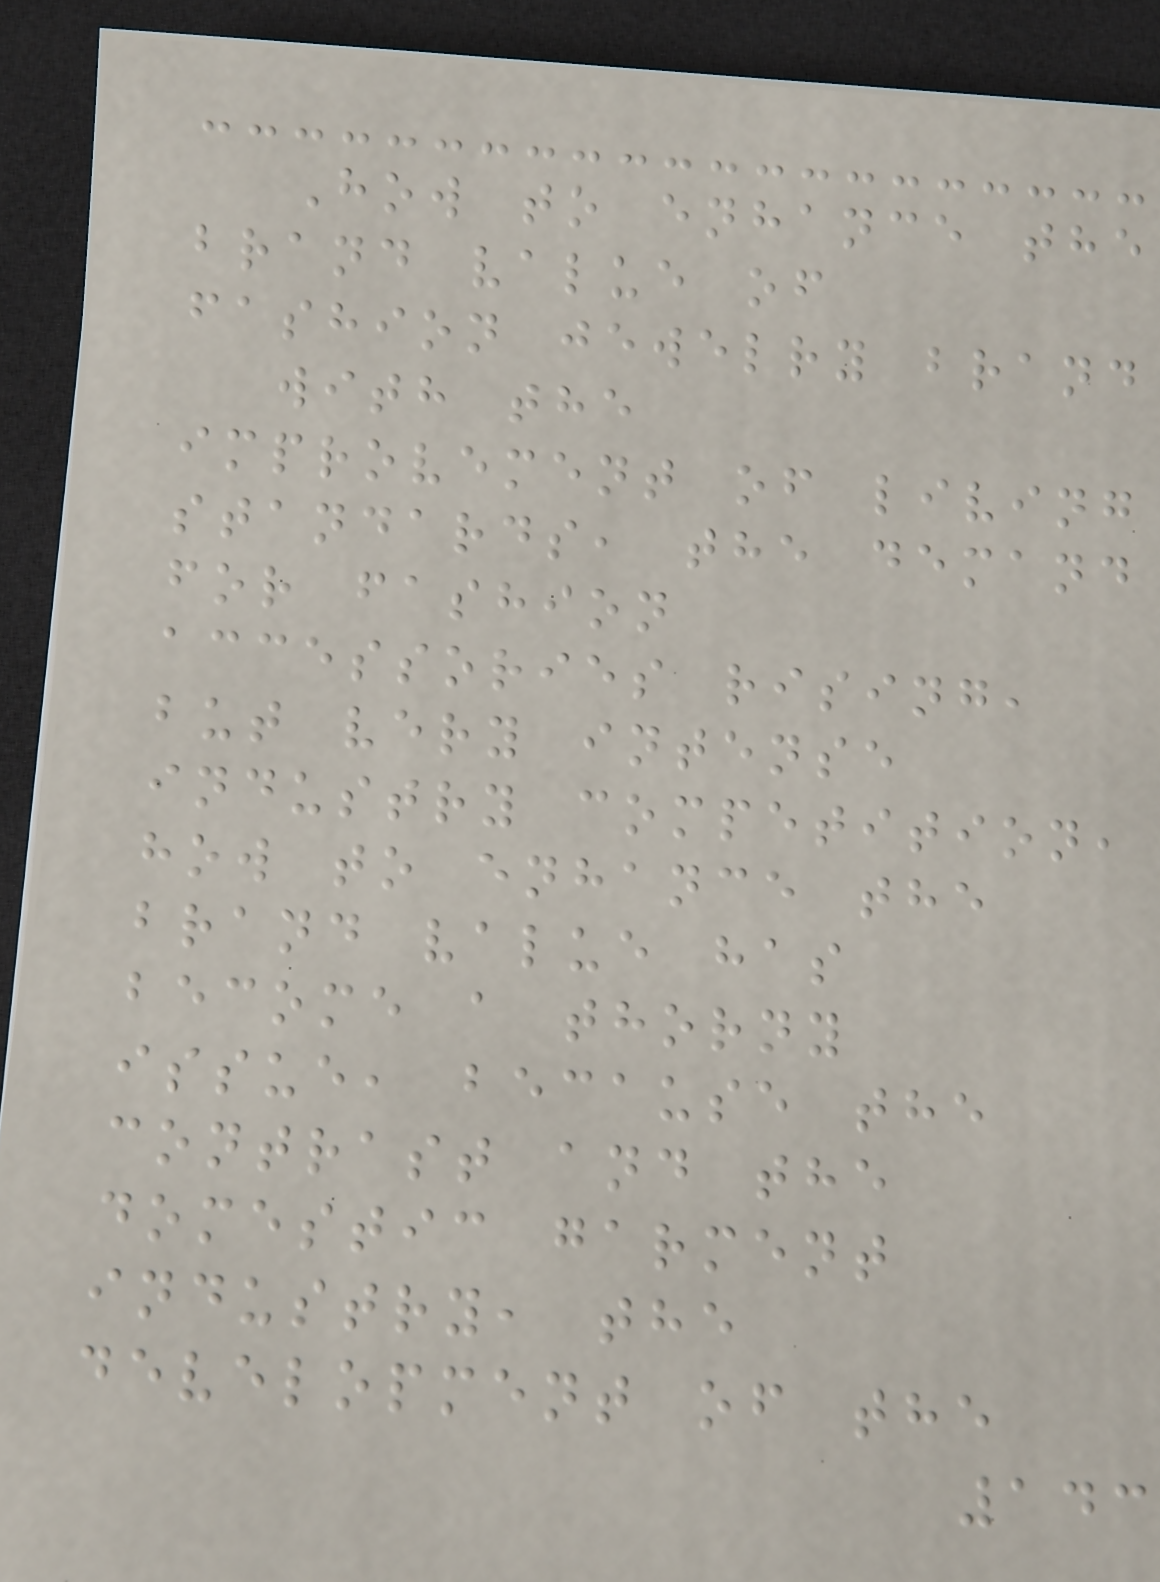How to enhance the
brand value of
fashion jewelry brand
with the
improvement of living
standards, the demand
for fashion
accessories rising,
but very intense
industry competition,
how to enhance the
brand value has
become a thorny
issue, because the
contrast and the
domestic garment
industry, the
development of the
143
